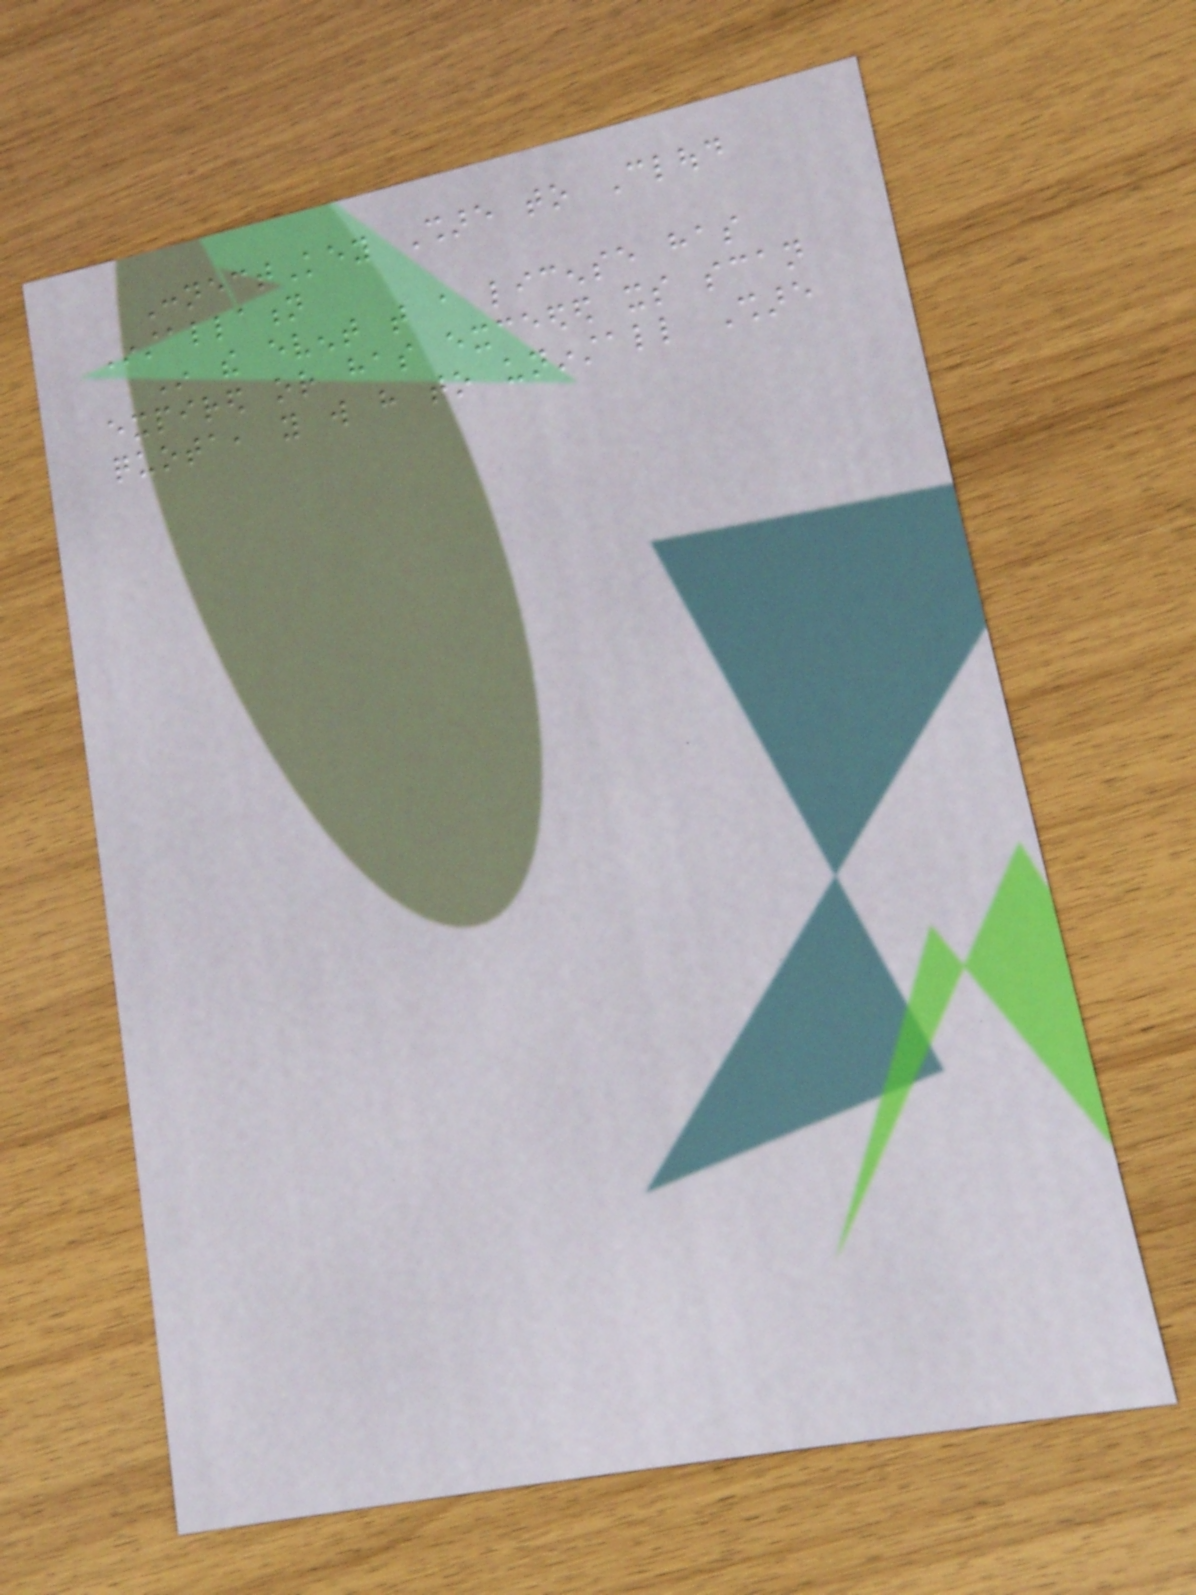ConnectKey Share to Cloud
Installation
In the event that a license has
expired or has exceeded its scan
quota, you will have to uninstall Share
